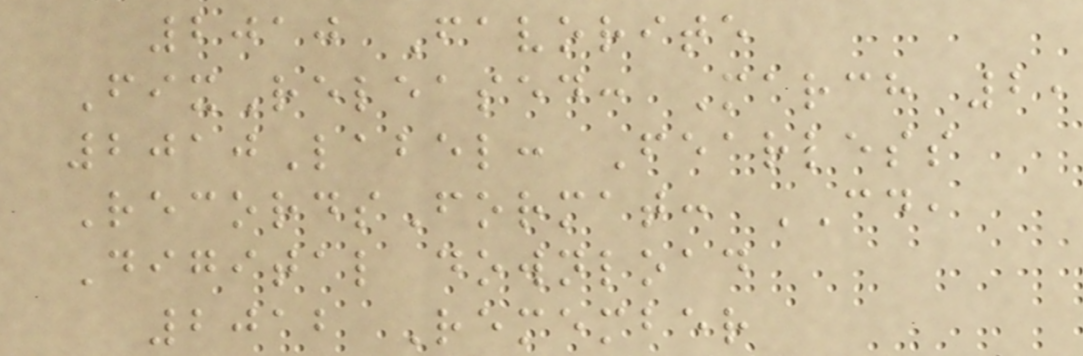2010 Favorite
FixReleased: March 2,
2010Label: Fearless
RecordsFormat: CD,
Digital download
2012 Remember
